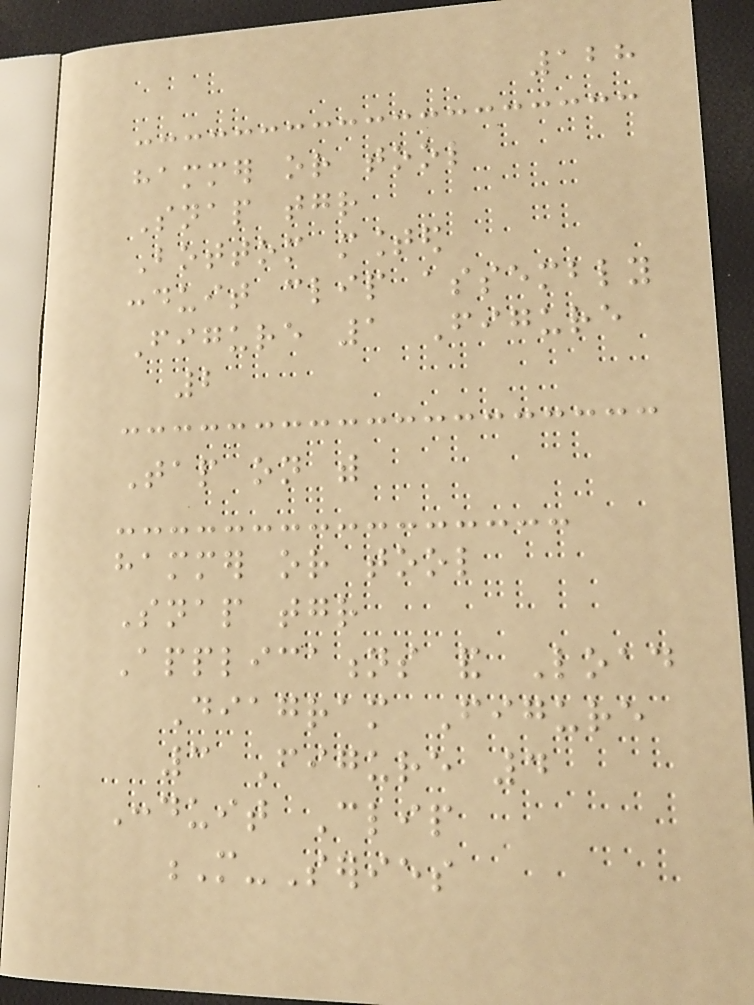128
hammer or tool
Snap together
Bottom mounted
conduit clip assembly
Figure 1 Figure
2
Tap on with
hammer or tool
Snap together
Applications and Load
Diagram Figure
3 Figure 4
Conduit Clip
M-Series
